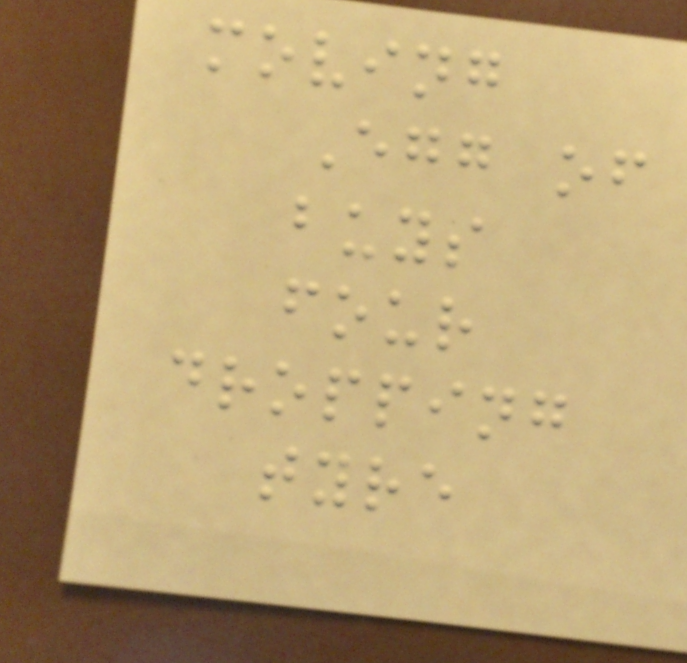moving
Egg of
buys
four
dropping
tyre
